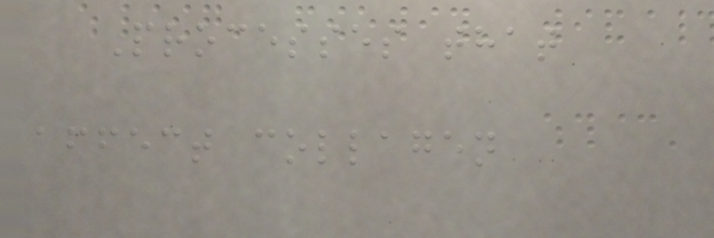Processes that
affect collagen
